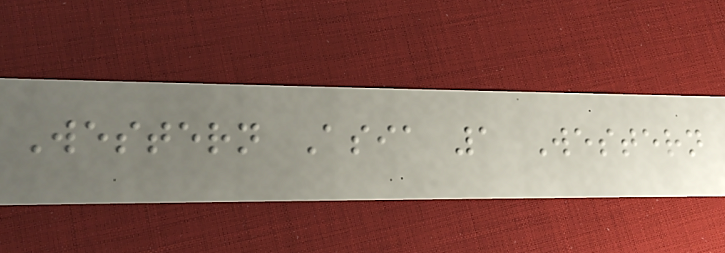Western Asia 1 Western
